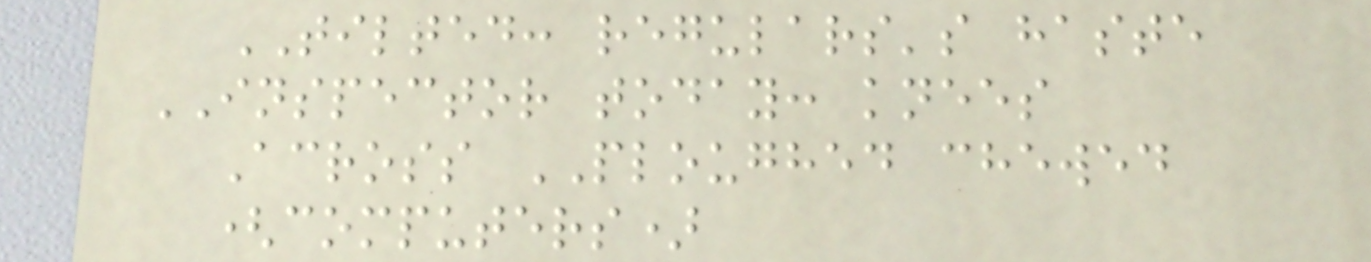TILTED: regulars's haste
INSPECTOR today: knees
Across PLOUGHED chewed
(computers)
